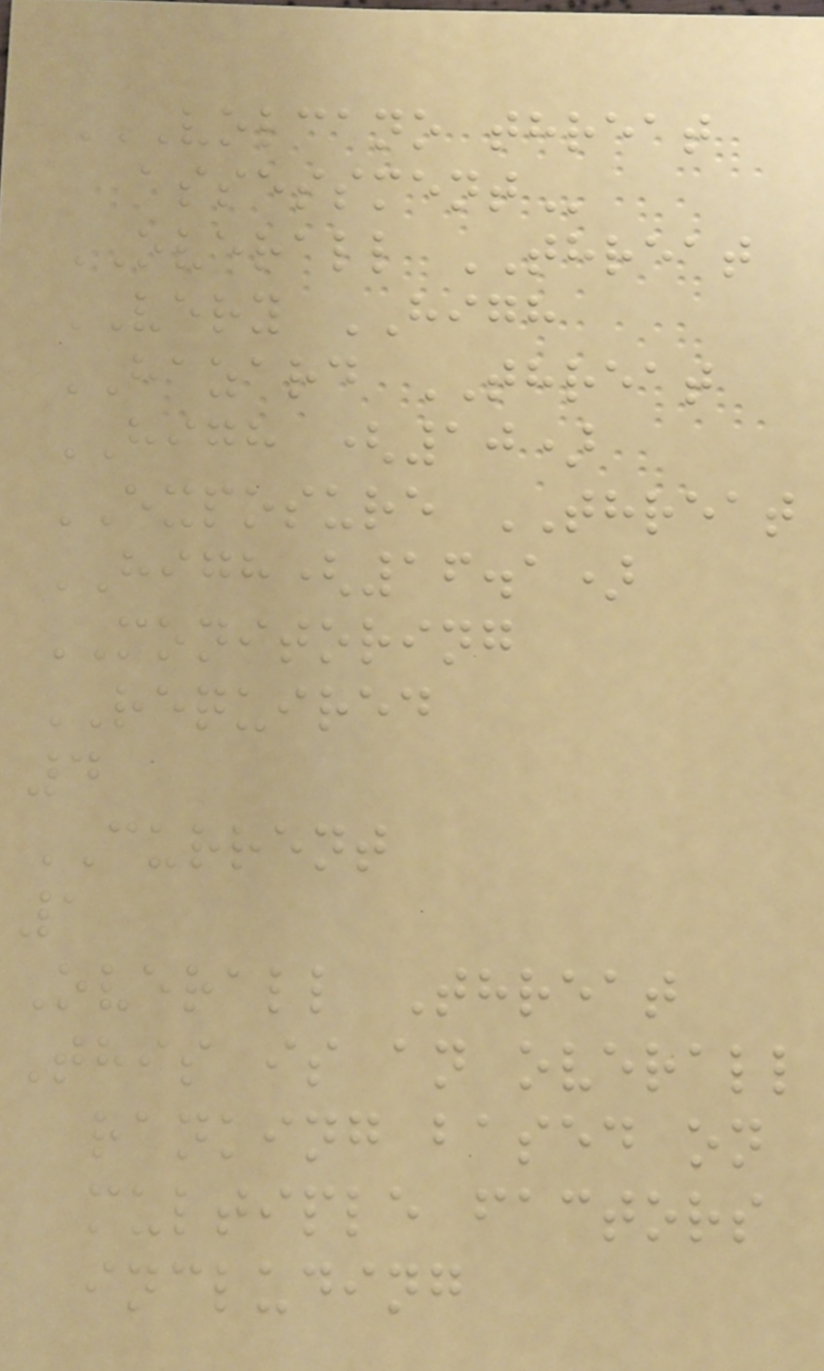VOLCANO THREAT
ASSESSMENT
OVERALL THREAT
VERY HIGH
HAZARD THREAT
HIGH (10)
EXPOSURE THREAT
HIGH(16.1)
MONITORING
REQUIRED
4
CURRENT
1
Overall Threat
This is an overall
ranking based on
multiple factors
including
